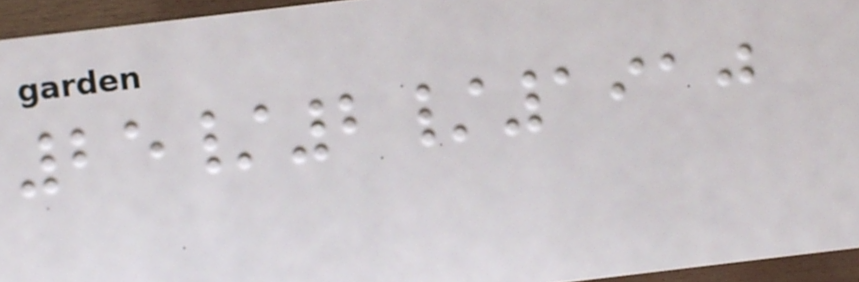25/2/1910
